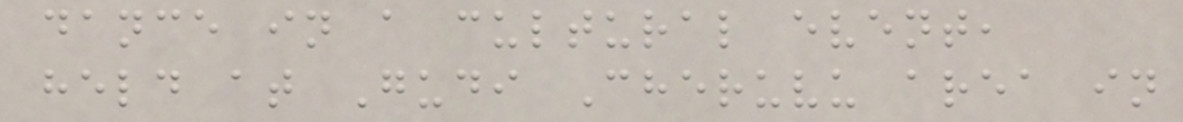dance in a cultural event,
held at Gudi Cheruvu area in
